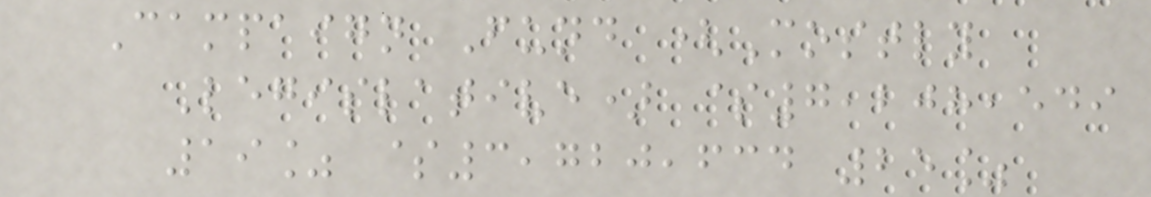Campaign Fund (Mostly
Legislative) $7,208,549
19% $3,720,634 25%
